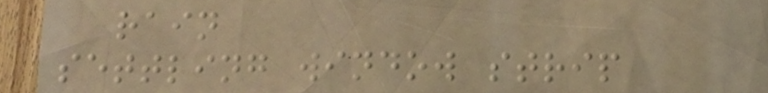rain
settling window strip
